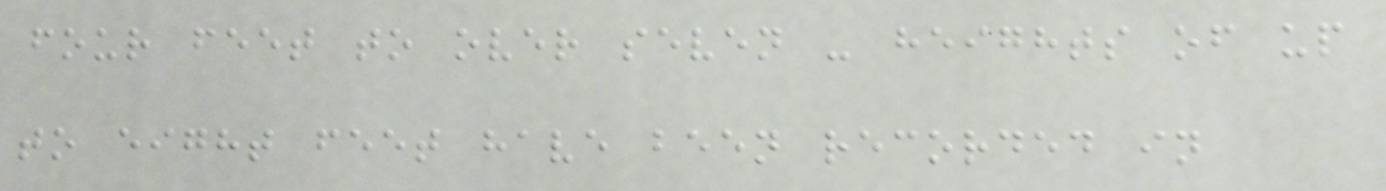four feet to over seven - heights of up
to eight feet have been recorded in
